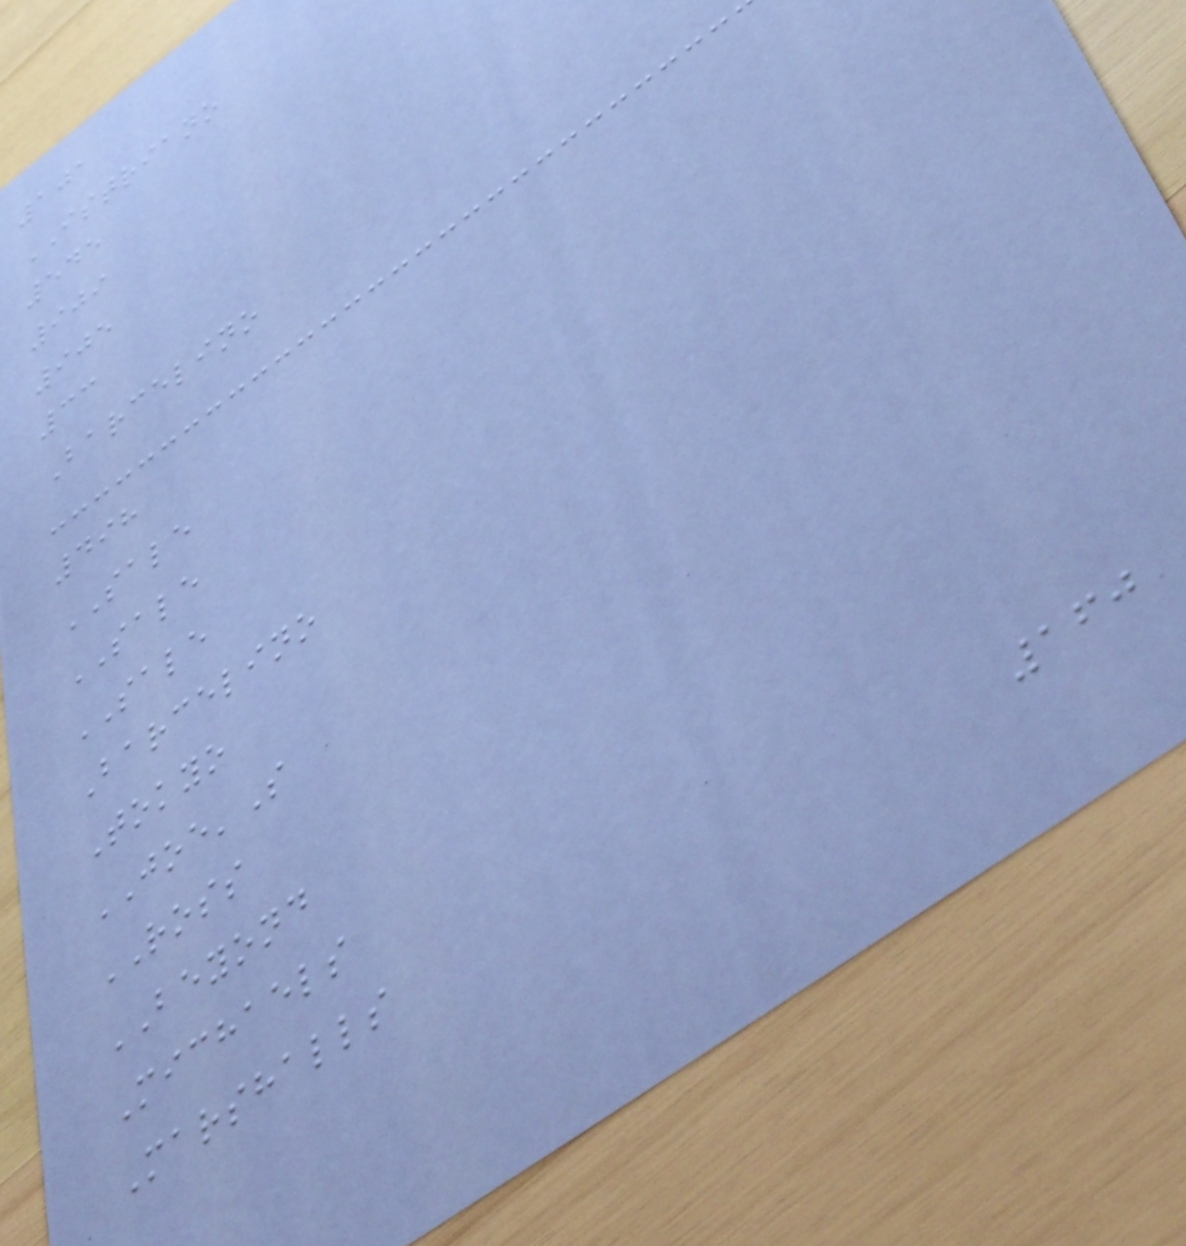101
ISTRIANO
545
909
905
33
Barcelino
498
SALE
SALE
SALE
Barcelino
Tokyo
JOE'S
ROSS
BEYOND
Michaels
Marshalls
160
